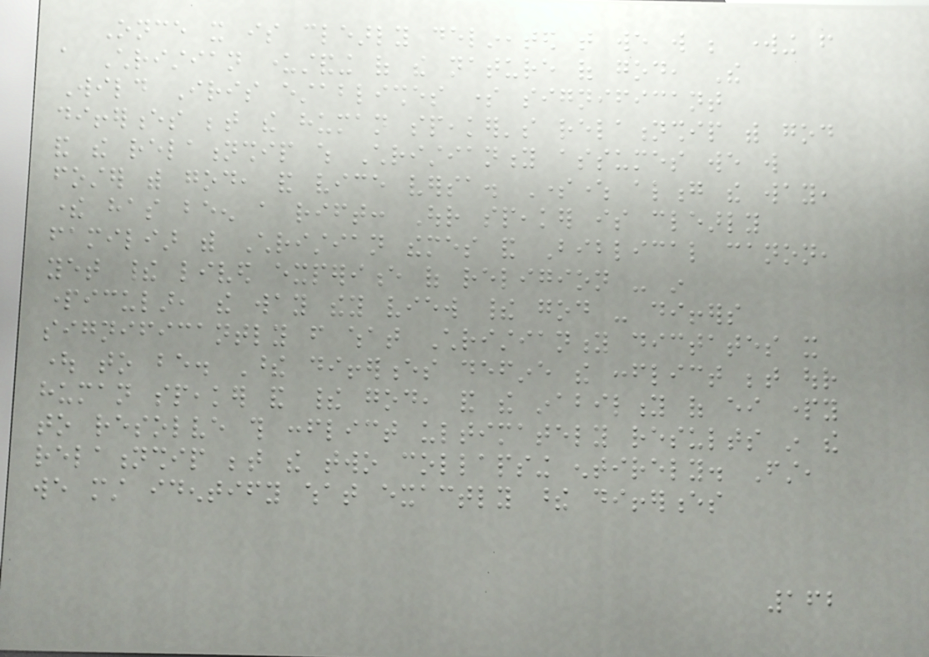Once it is clearly delineated that we will be working from
a Christian understanding of the nature of god, The
Wild Iris establishes some significant
differences between the human speaker's relationship with god
and the relationship which Christianity assumes we will
foster with god, and vice versa. Somewhere along the way,
there has been a rift: Our speaker is clearly
familiar with Christian themes and Biblical canon,
yet their lived experience of religion - in
particular, the way they view their god - differs
significantly from what Christianity dictates it
ought to be. These differences define the conflict between our
human speaker and their god, and the inability of either party
to resolve this conflict ultimately results in the
relationship between the two collapsing entirely. First,
we must identify what exactly these differences
162
